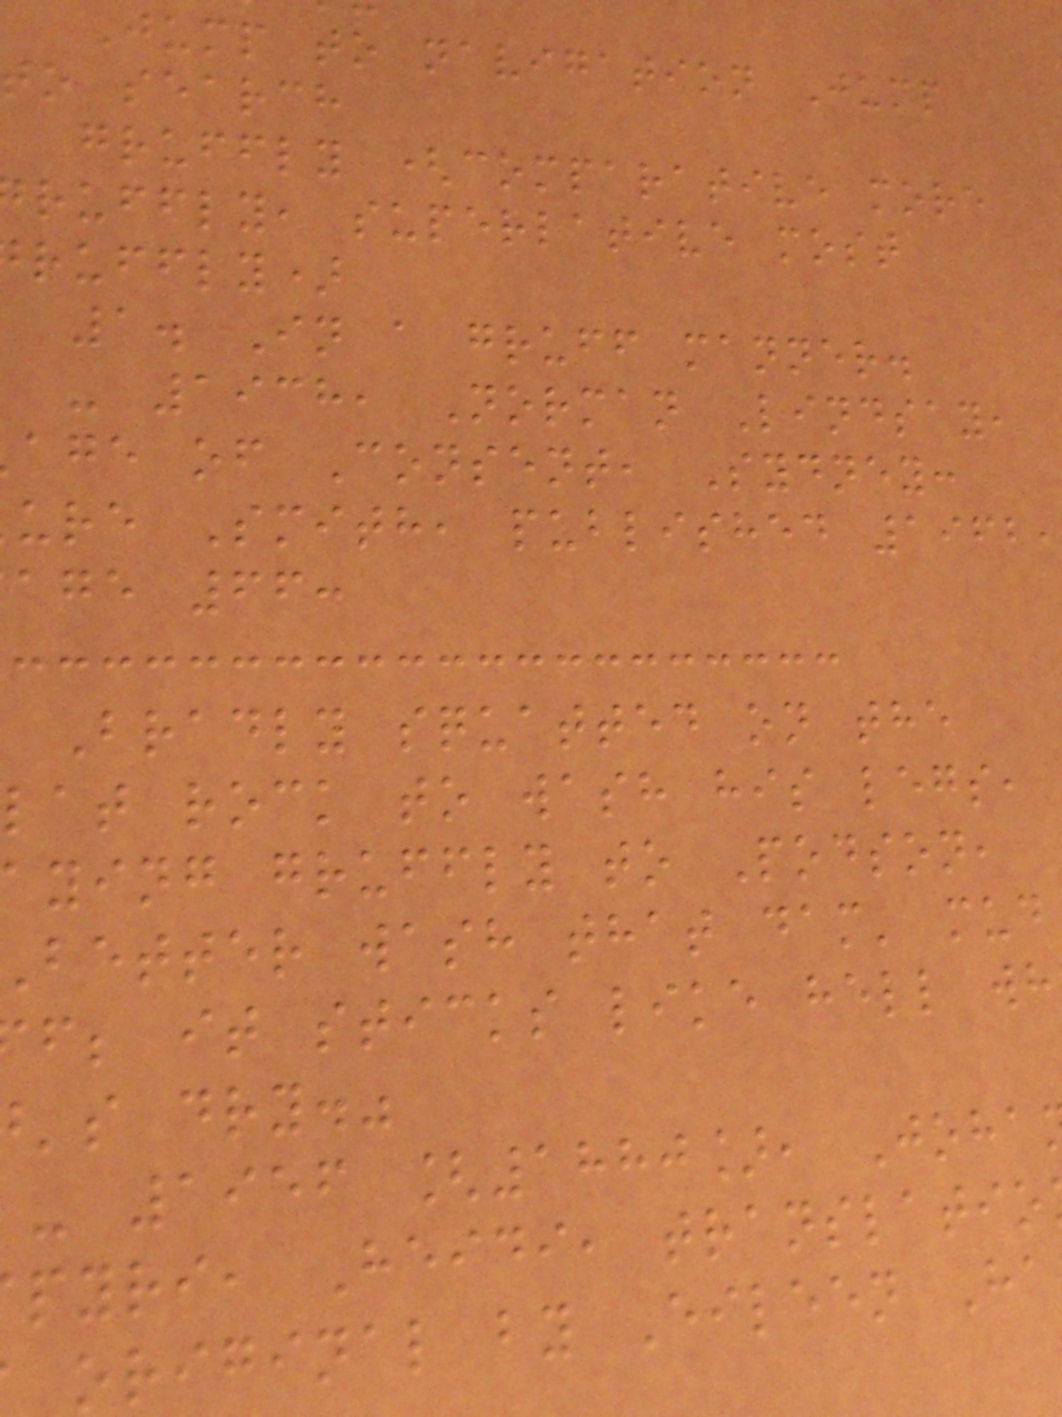Jump to navigation Jump
to search
gruffly (comparative more
ruffly, superlative most
ruffly)
1. In a gruff manner.
- 1938, Norman Lindsay,
age of Consent, Sydney:
ure Smith, published 1962
age 66:
Bradly squatted on the
lat rock to wash his legs,
ying gruffly to Podson,
better wash that dam' mud
f; it sticks like hell wh
's dry."
- 1956 [1880], Joha
pyri, Heidi, translatio
original by Eileen Ha
